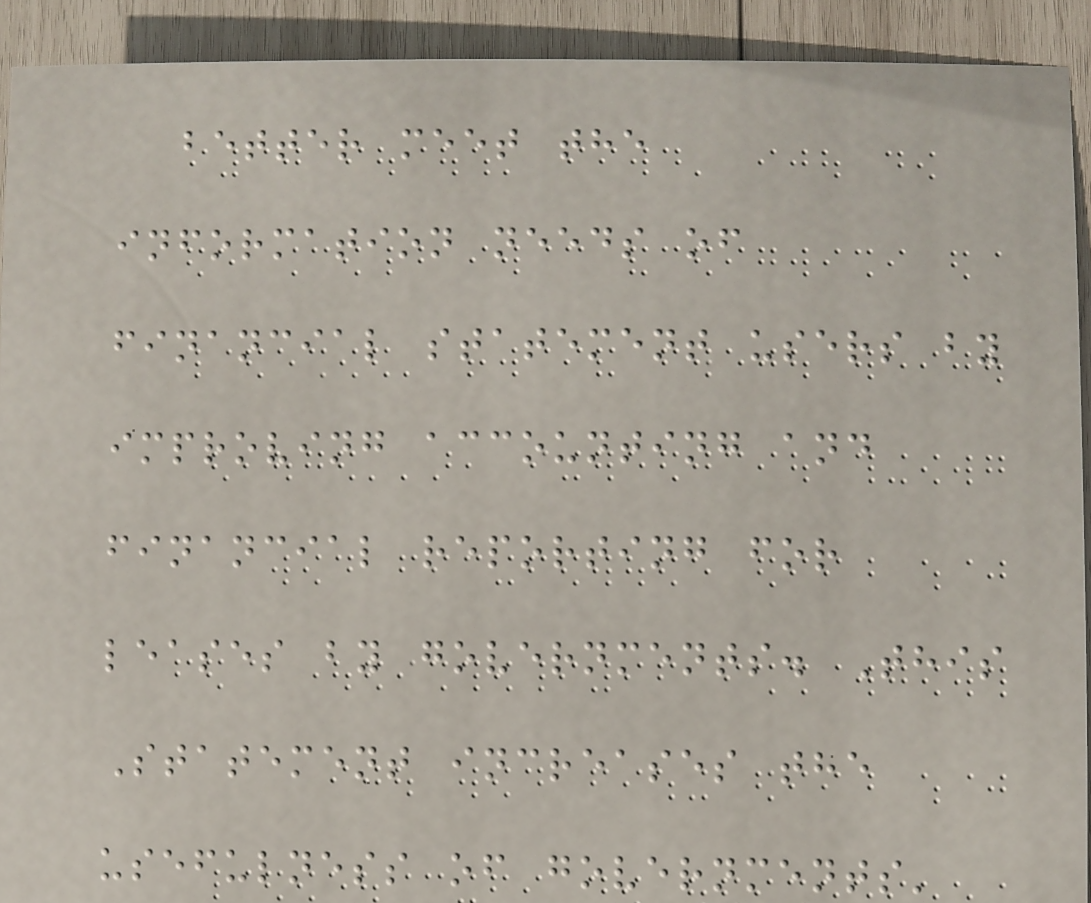better meet the
information needs of
financial statement users by
improving accounting and
financial reporting for
leases by governments. This
Statement increases the
usefulness of governments'
